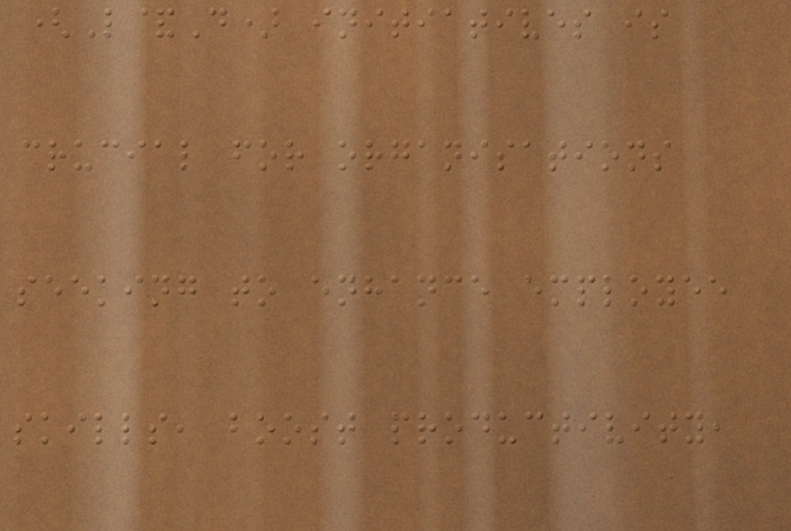(L&D) initiatives is
crucial for organisations
seeking to enhance employee
skills, boost productivity,
